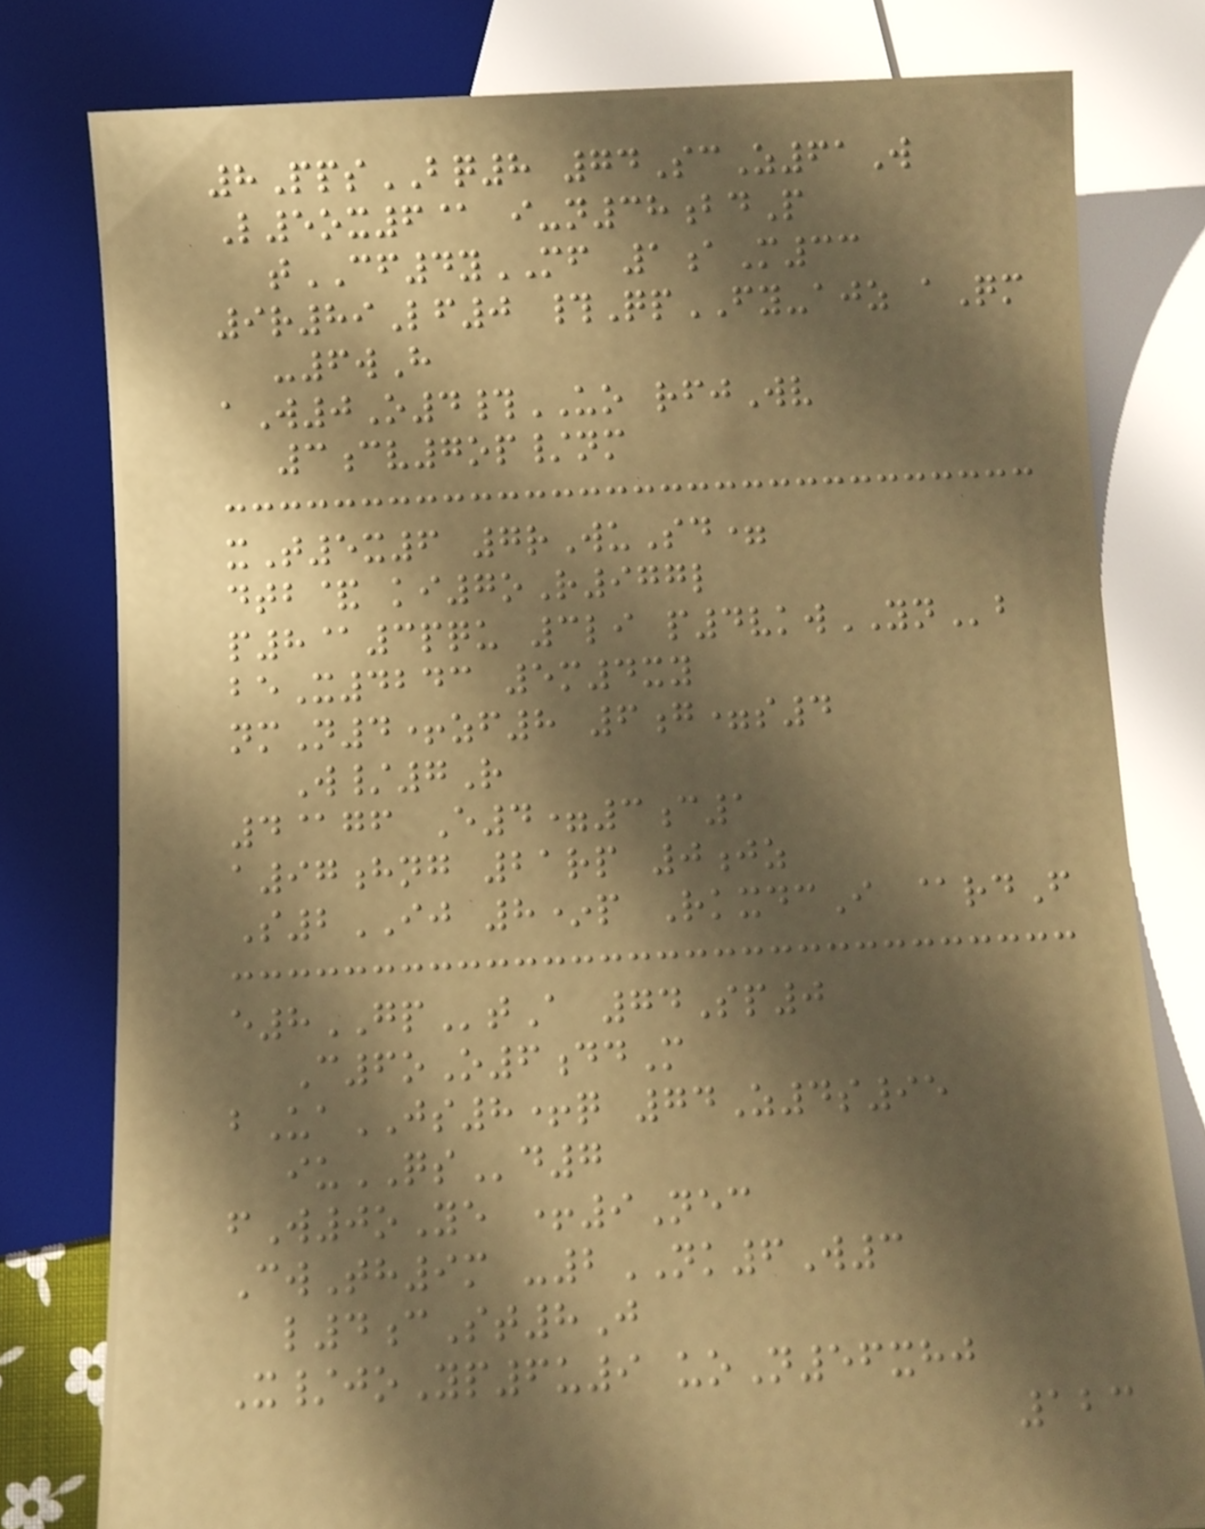8PpsBQ8 74ScZ61W
L5ox6@ i-n38bdP
tCF4yMF 1aM33
9r89Lf0 #QpFY-ajz aQm
-6wH
aW0O4#UO rfjWv
3cv7op/nm
xT5x6 7rWuSd=
dtb& ki7oR977l
p8@3pqu 3li p4vkwYNb
beX4243 5m4xy
nmN4+zf8 6g=s4
W/7R
4@gf E4=3c1
a97hng 21rp 0jz
S2IJ 8*p RkxdcI @rdF
e8GPtA 74Sp0
C6oO6ddM
bUaJS8+q 74Z4s95
iuQSd7
fW0oYe +9Nec
CwTh9m -2NK6W3
l4cSt8J
X/joYp6u9 uoN56xhj
123
